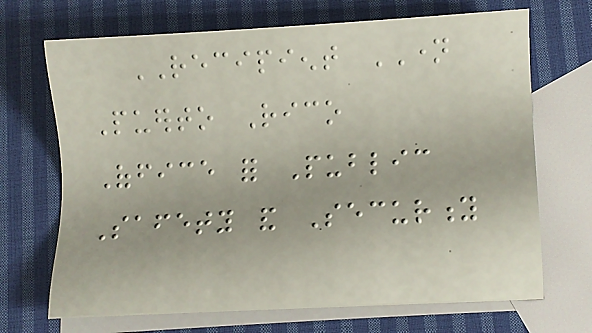RECIPIENT NAME
Puerto Rico
Office for Public
Safety and Security
